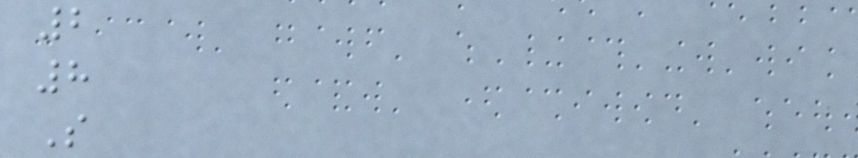2
8
S
